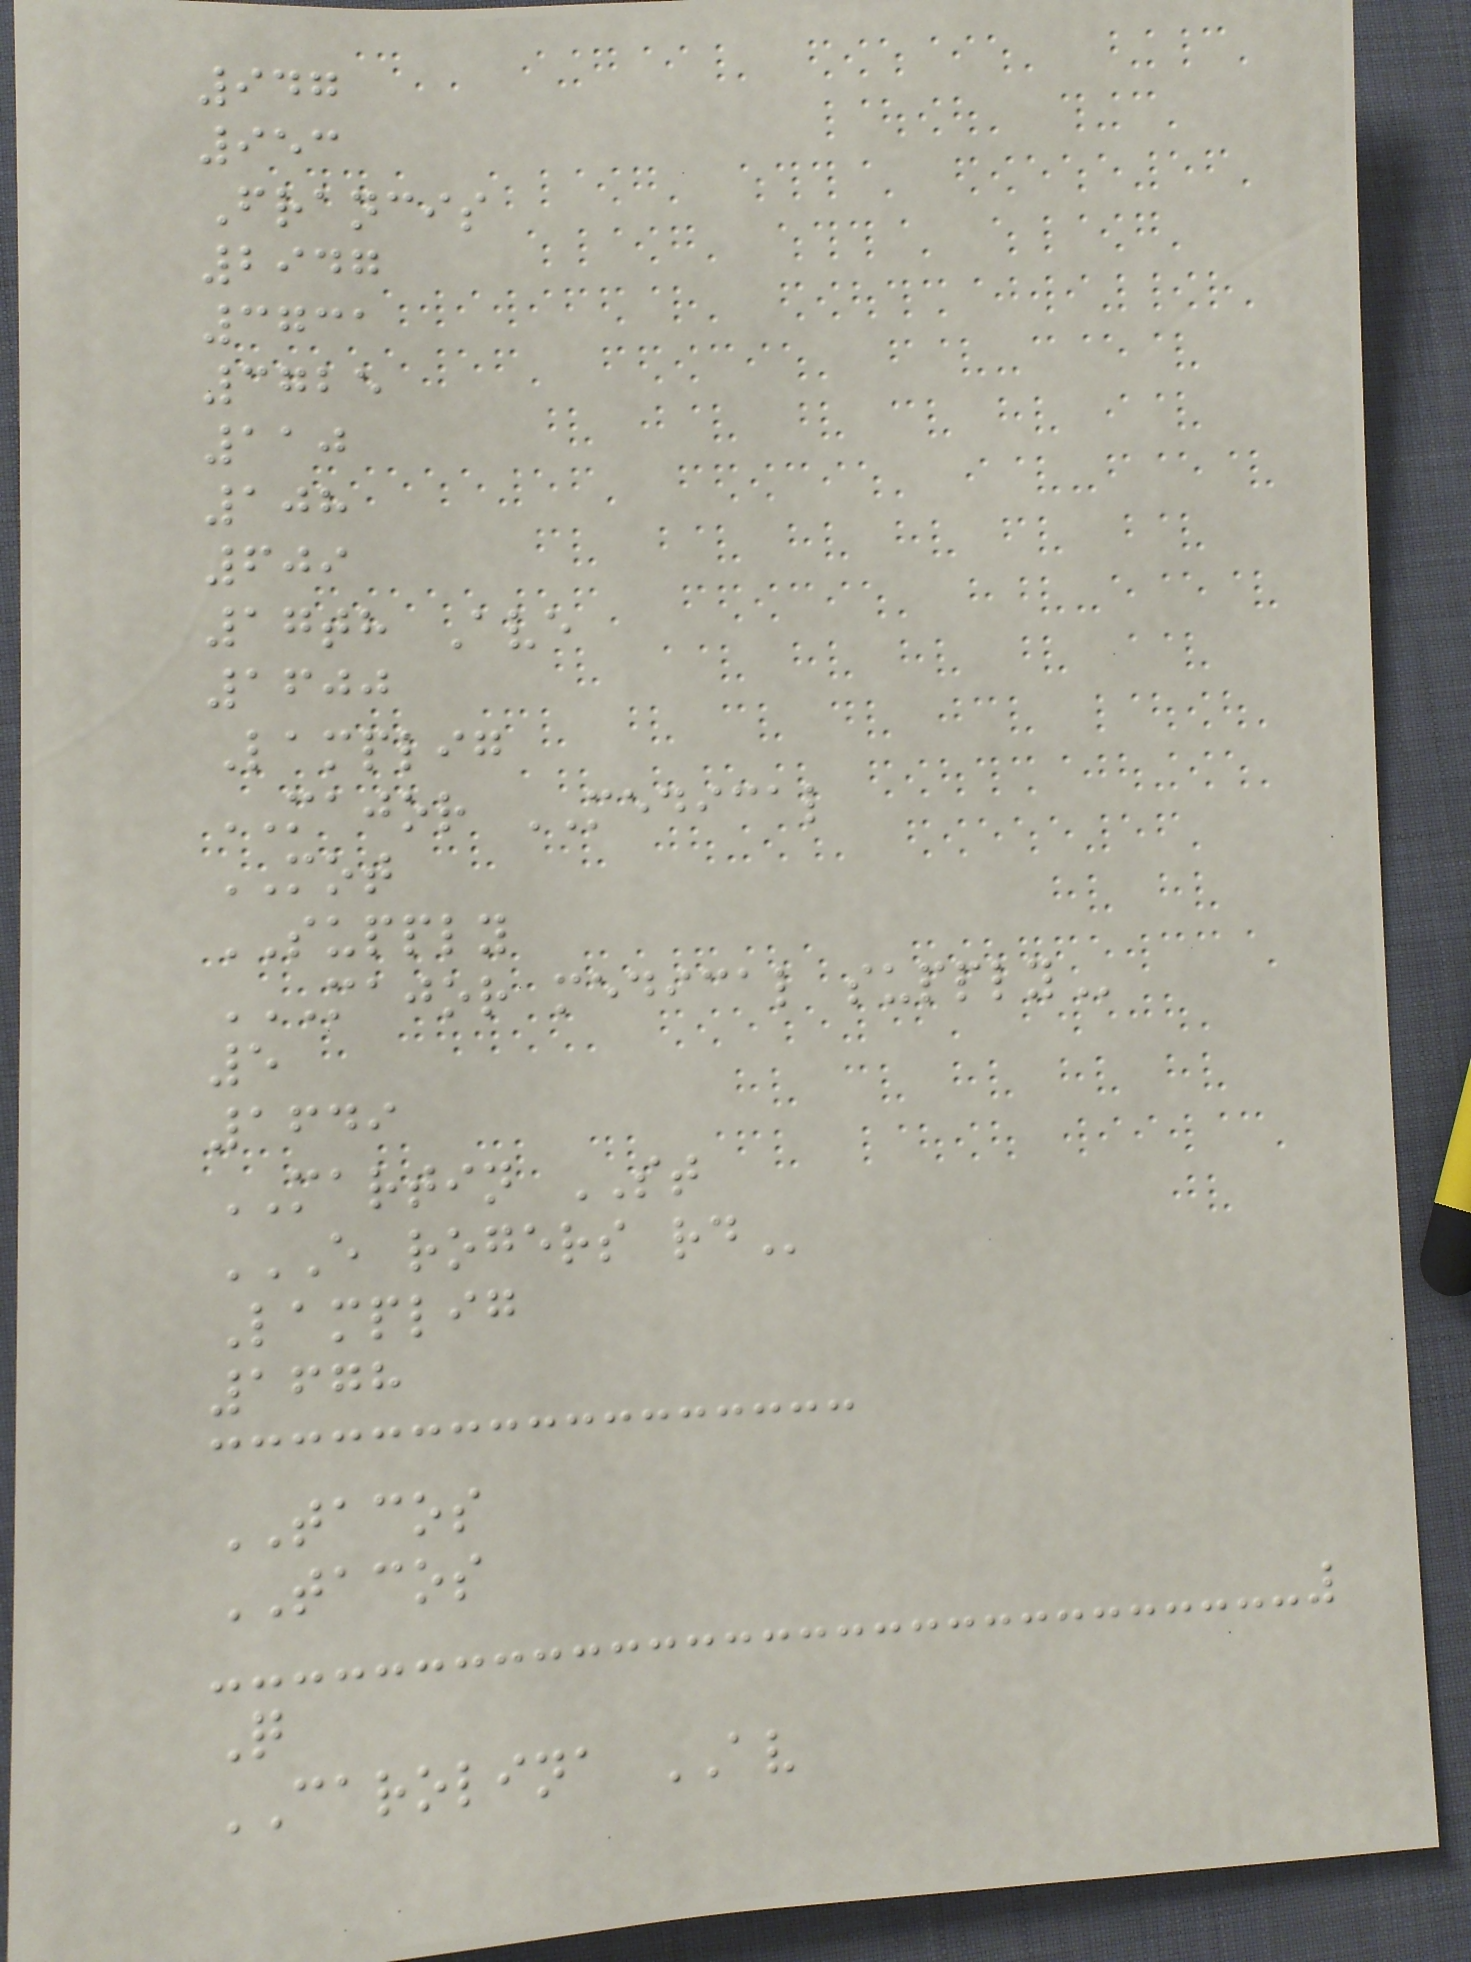947
953
Francis
2947
3731
3725
110
108
609
17th Ave
1600
Lamplig
MAJOR MEDICAL
MOT
SUPPLY
MAJOR MEDICAL SUPPLY
5
1649
MARTIN ST
E ROGERS RD
Lamplig
1678
TACOS
TACOS
Q
CAROLINA AV
